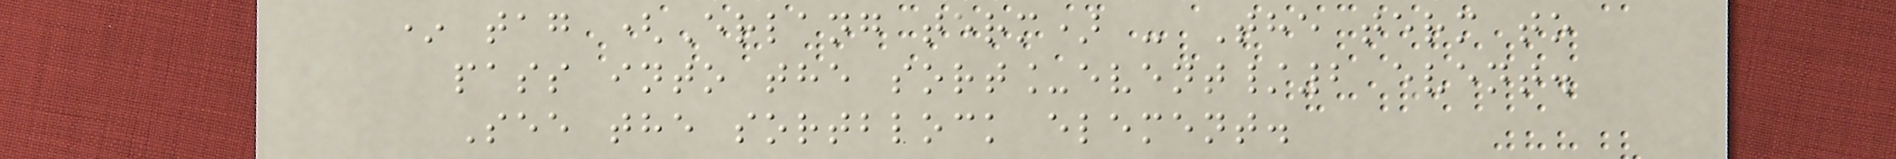* tag (Erlang term) - The term to
pass into the sort_event/2 event.
See the sortblock element.
